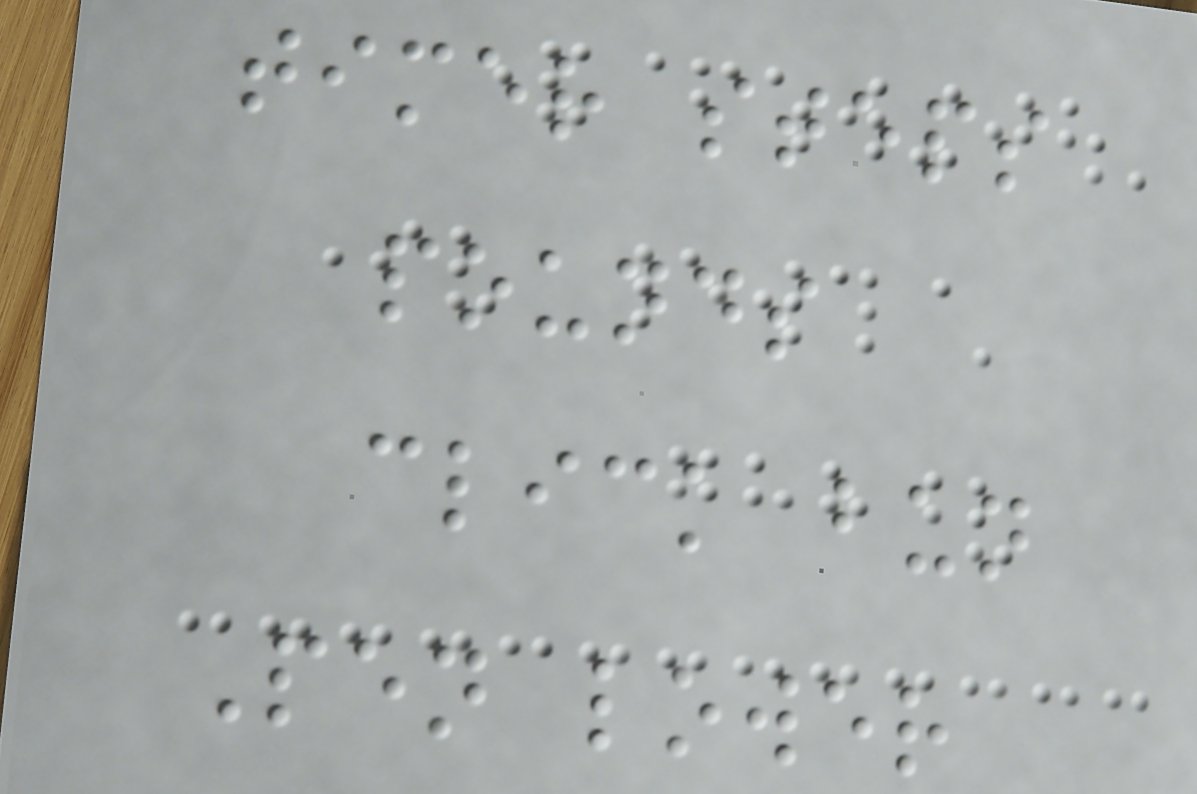timer steps
pounds
click bun
Pen lower
